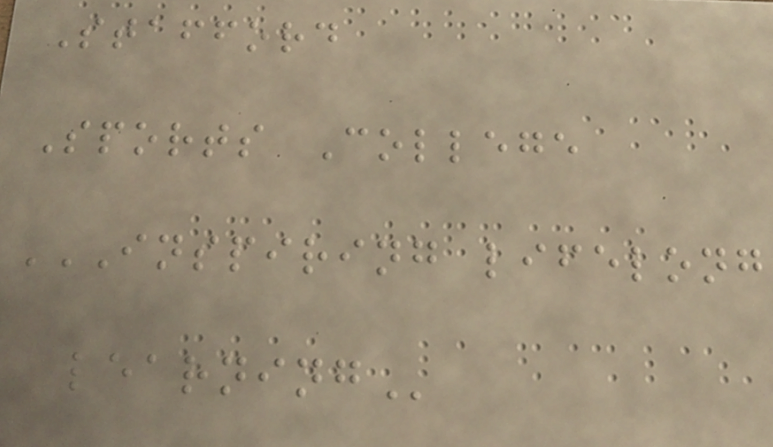Stafford
Sports College
INSPIRING LIFELONG
LEARNING
